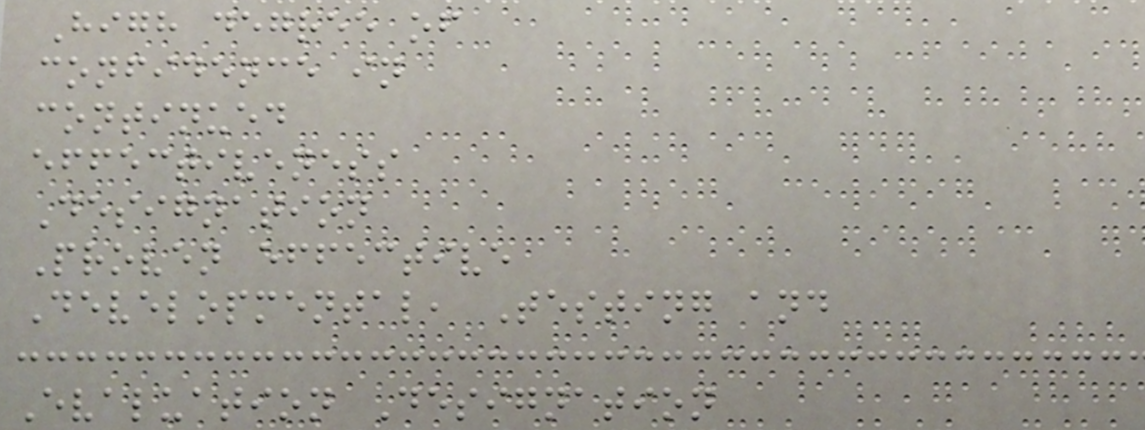High degree of
confidence in
continued
effectiveness
Designation
Proven effective
Developmental, Testing and
Evaluation Designation
